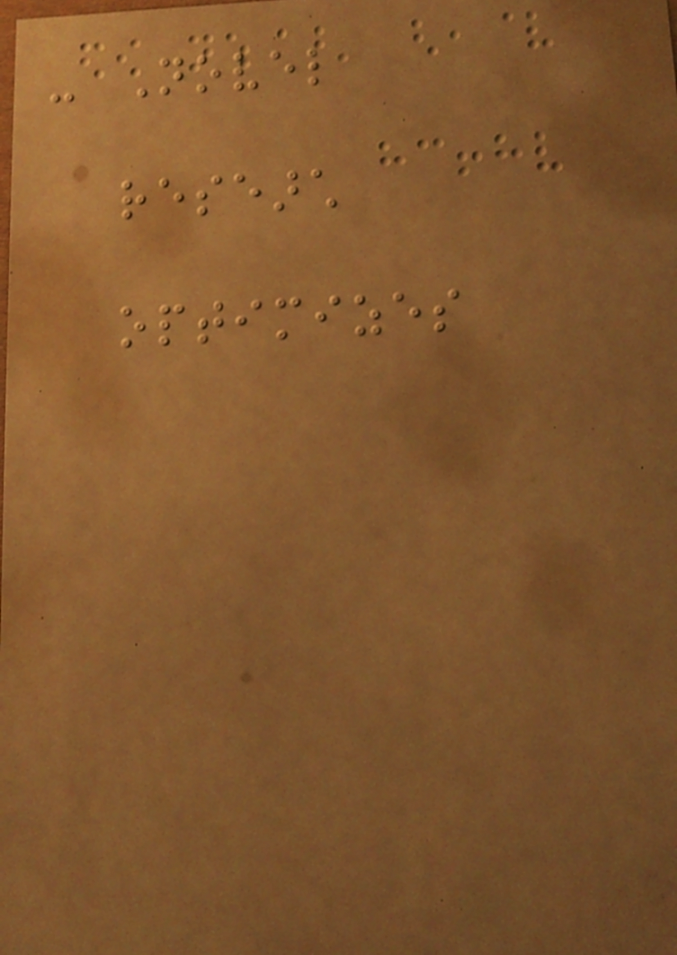- Novel
research
optimizes
